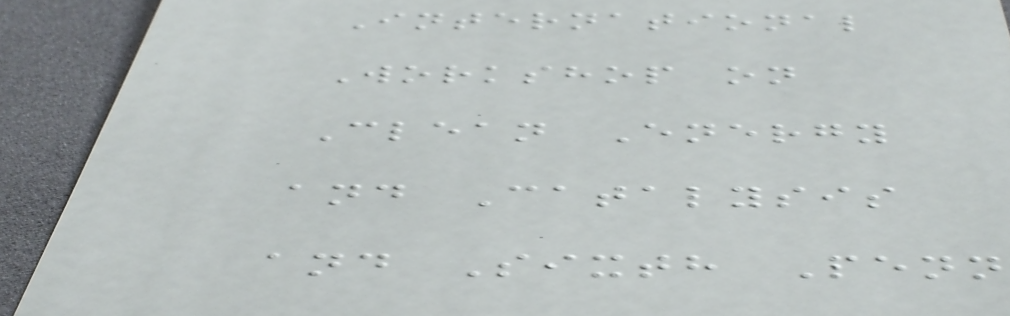International
Workshop on
Clean Energy
and Catalysis
and Sixth Penn
